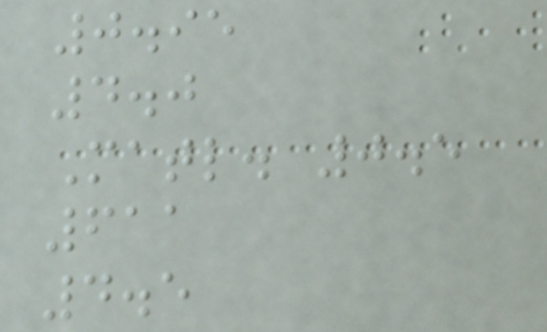0.95
4.0
Matl. 0.5
611
4.5
